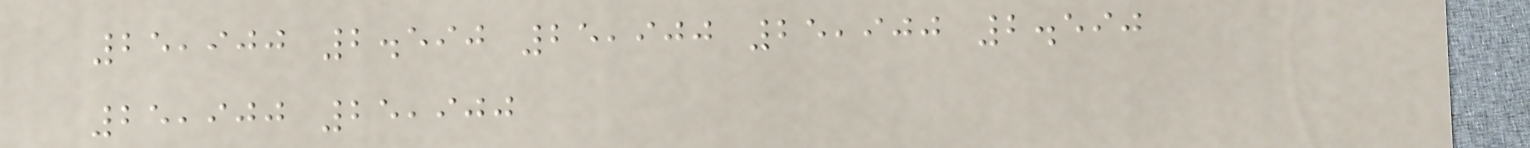25,900 2.590 25,900 25,900 2.590
25,900 25,900
